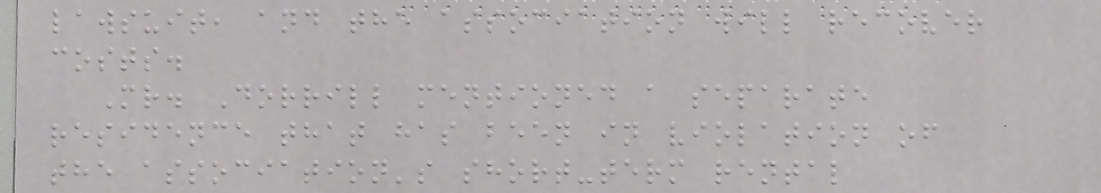lawsuit, and the association will recover
costs.
Mr. Dorrill mentioned a separate
residence that has been in violation of
the association's short-term rental
